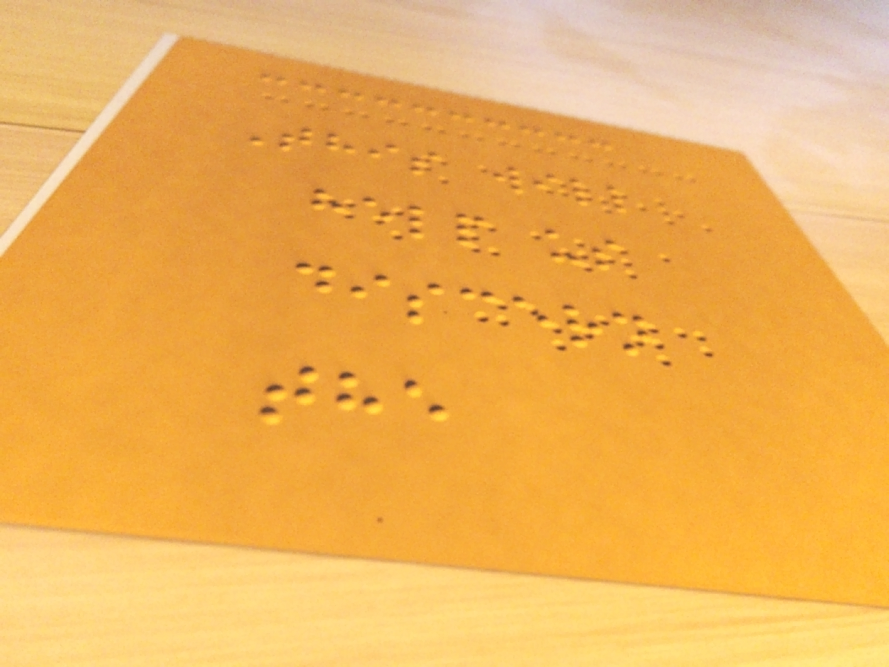This will
help us
discern
the
